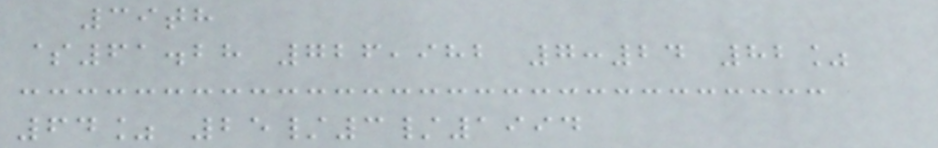39th
$61.28 726,982 7:24 82%
64% 25/3/1994
